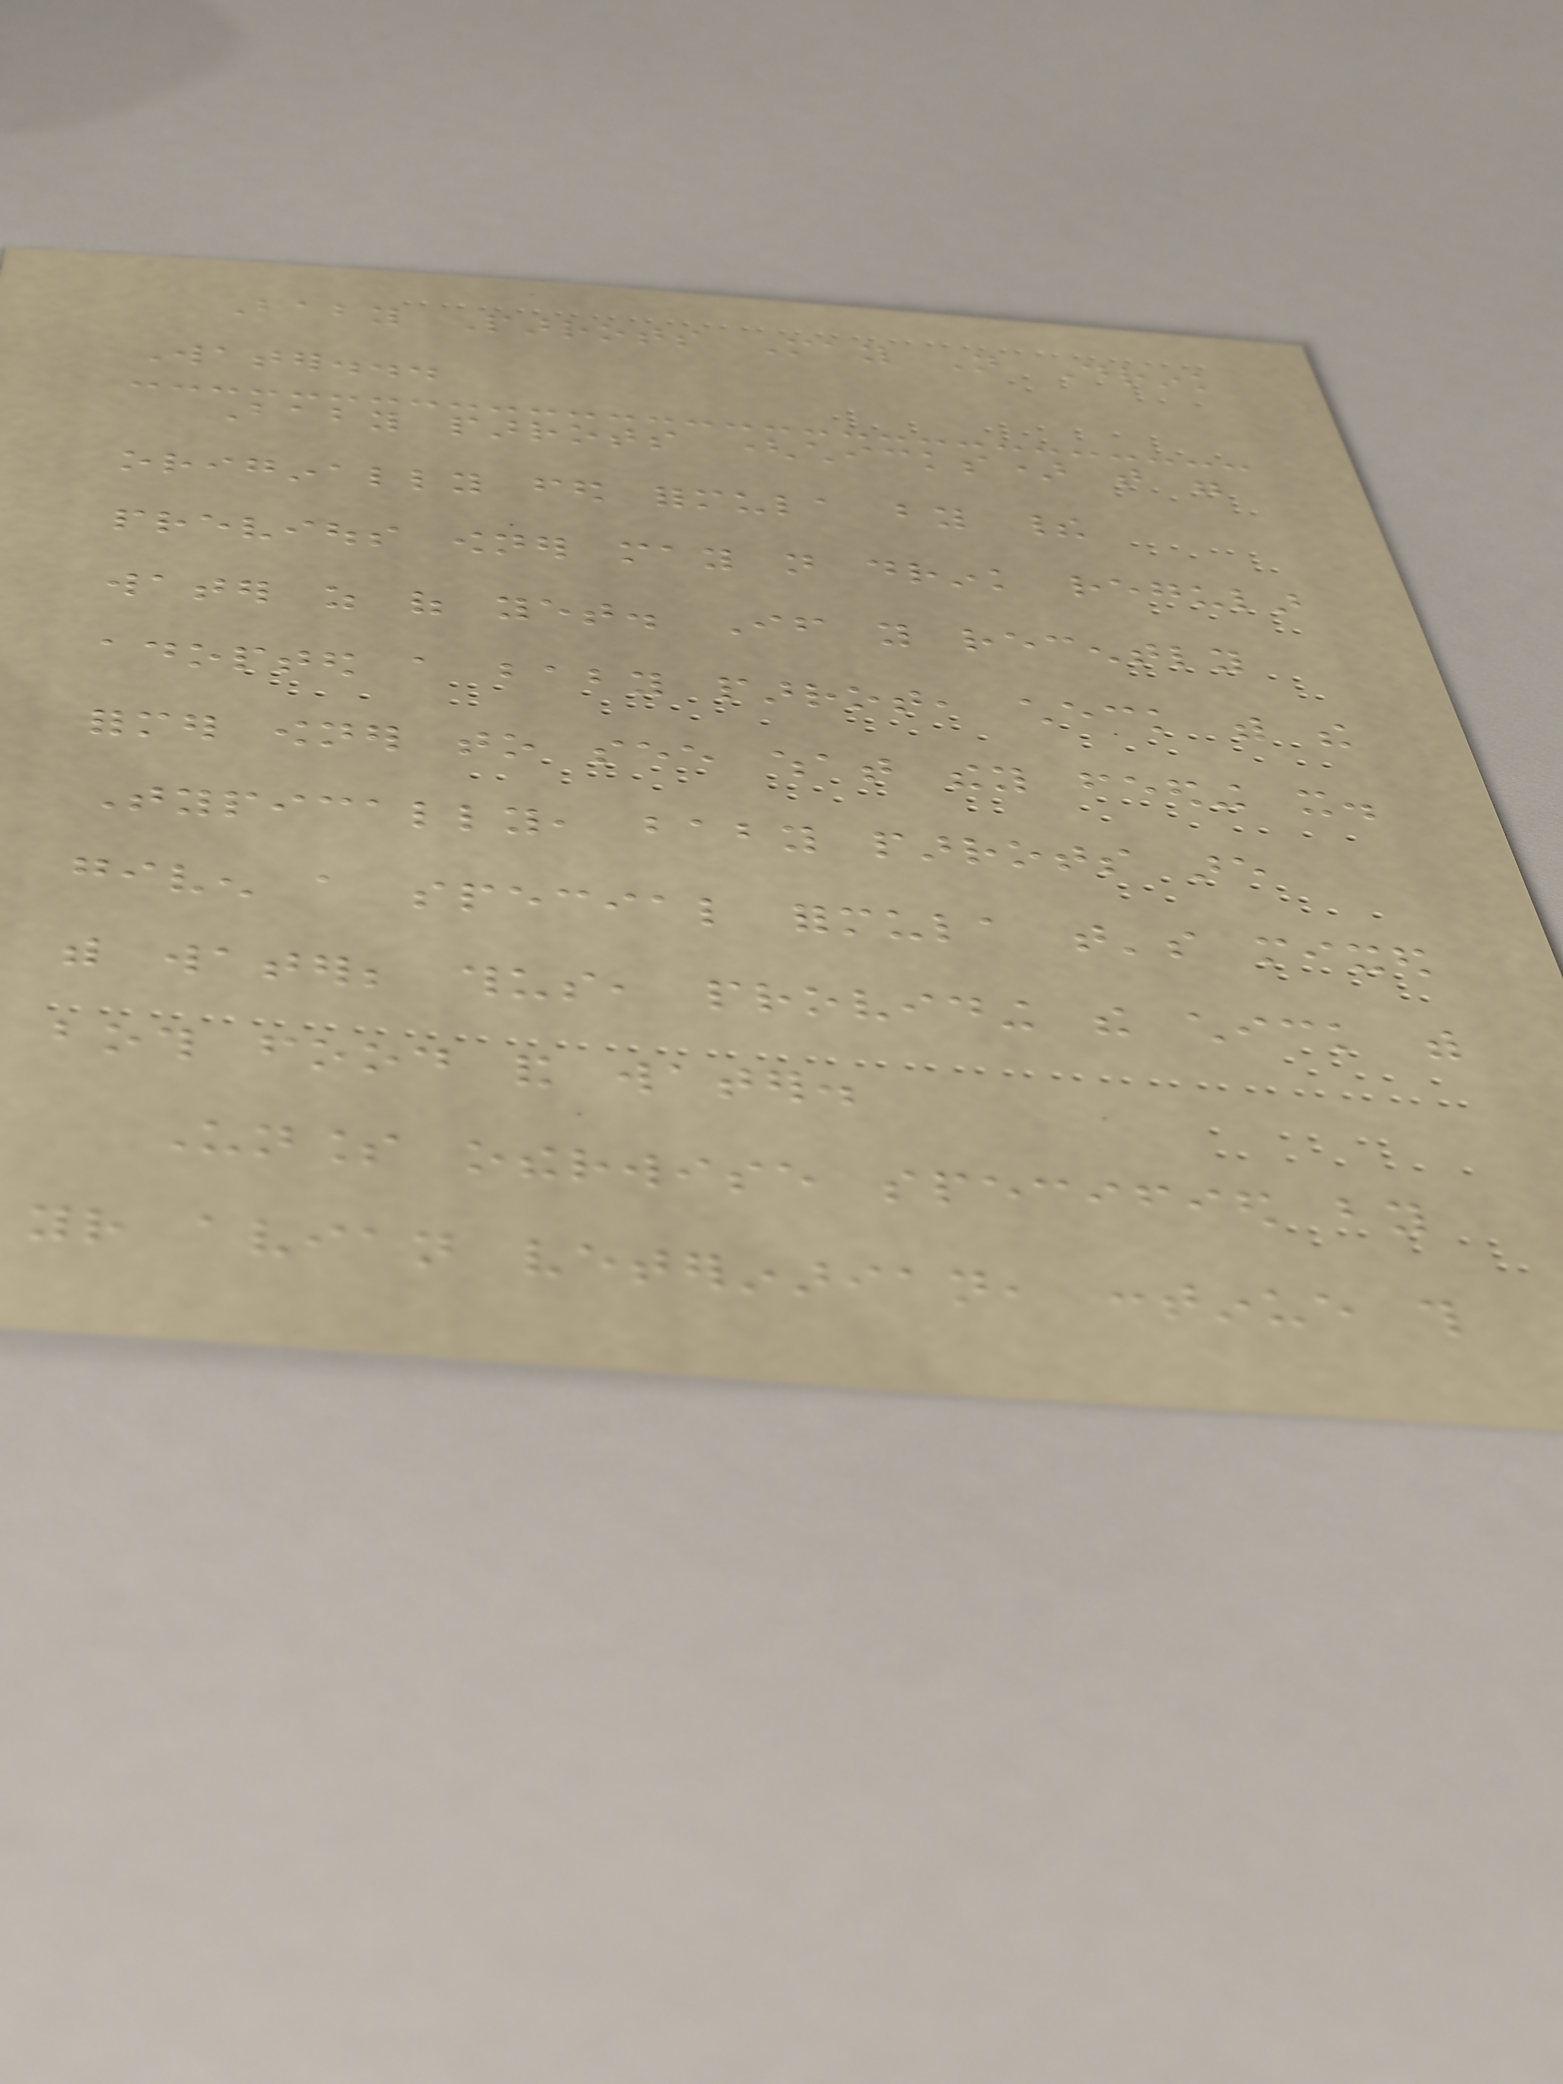Baby Parrots May Not Drink
Water...
Baby parrots (chicks) that were
originally fed formula by their
previous owner may not drink regular
water as of yet. If you recently
adopted a baby parrot, check with the
former owner to see what they feeding it.
Typically, baby parrots are
given a special formula that's mixed
with water; thus, providing the chick with
both food and water.
Unless otherwise specified by
your avian veterinarian, continue this
